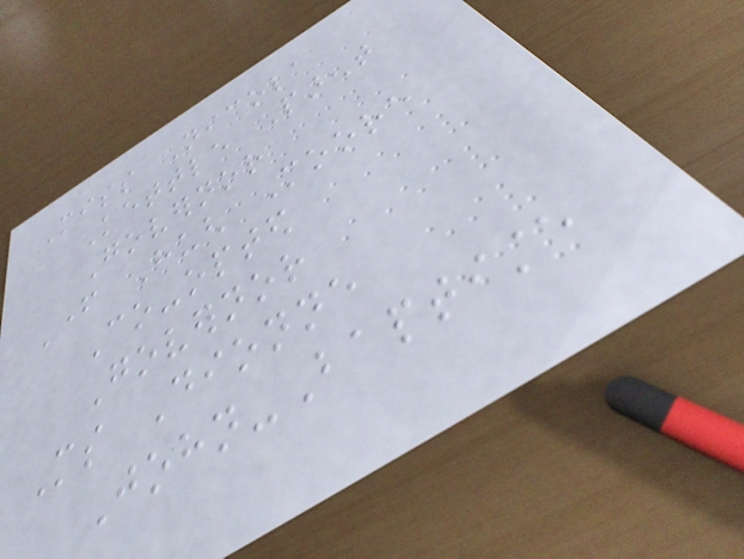Miss Nicola
Kettle Parent
Governor
Father Hugh Moore
Co-opted
Governor
Ms Dionne
John-Baptiste
